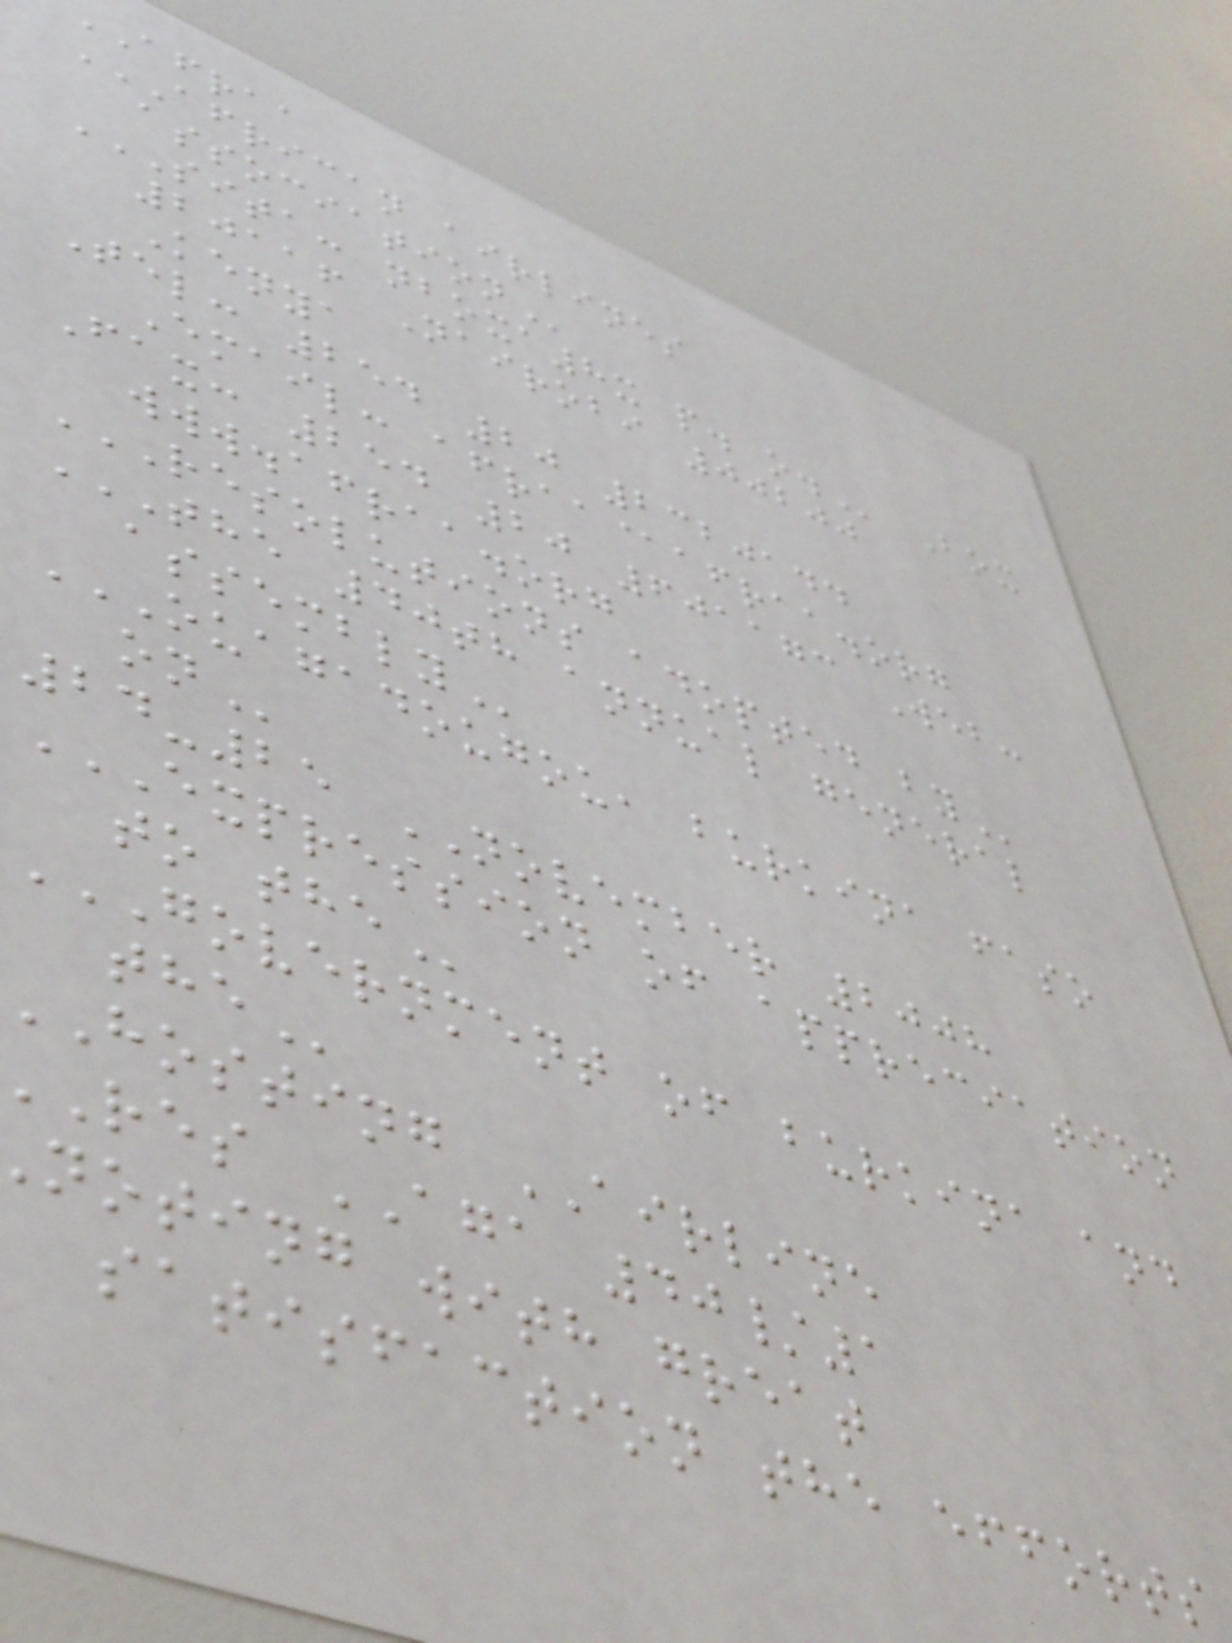afraa
AFRICAN AIRLINES
SITA: NBOXA8X P. O. Box
20116 Nairobi 00200
Kenya
Tel: 254 20 2320144
Email: afraa@afraa.org
Fax: 254 20 601173 Web:
www.afraa.org
RESOLUTIONS ADOPTED BY
THE 40TH ANNUAL GENERAL
OUAGADOUGOU, BURKINA FASO
24-25 NOVEMBER 2008
EXPRESSION OF APPRECIATION
GOVERNMENT OF BURKINA AND
hosting AIRLINE
res AGA 40/1
noting with great
satisfaction the efforts
